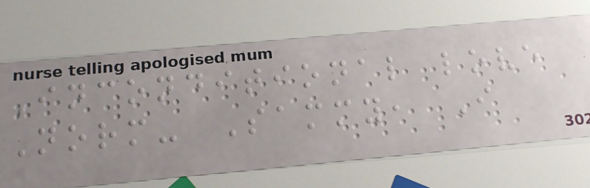Inconditional love
Norm- Sammy, I
